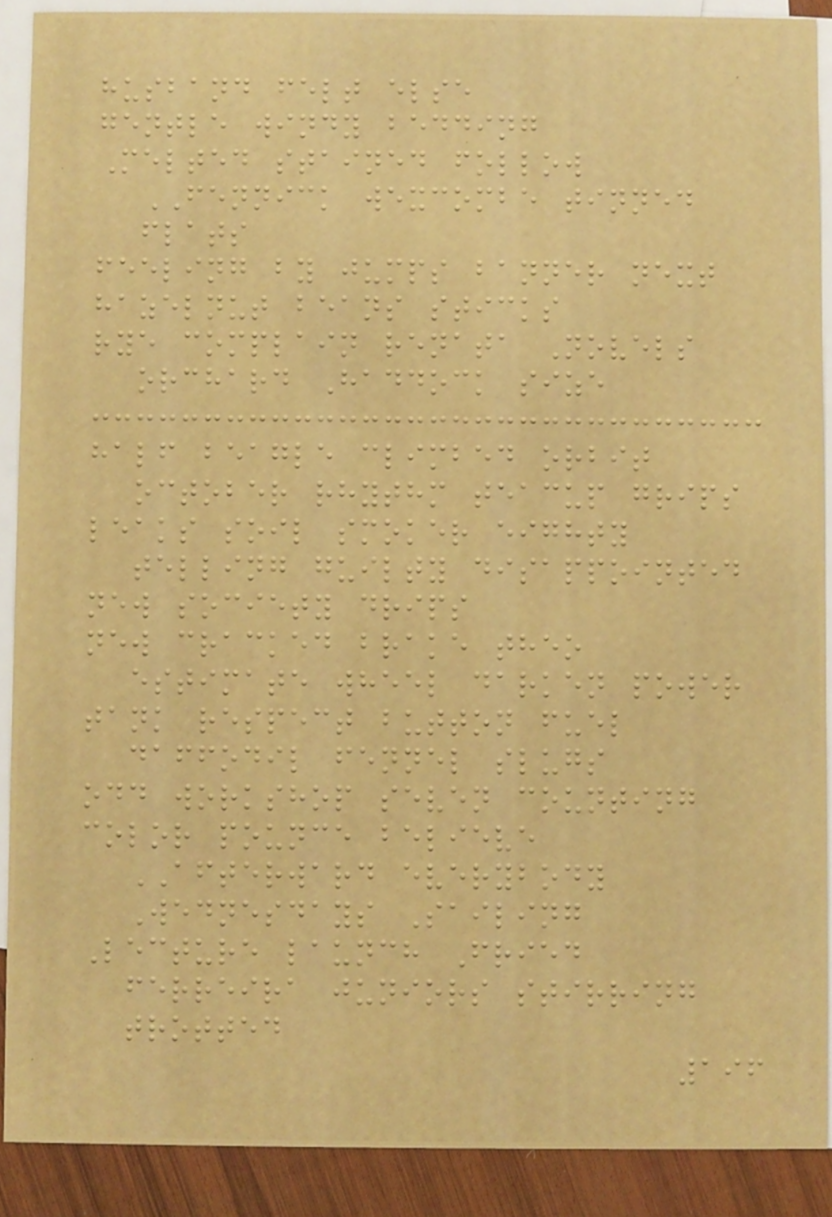husband felt else
gentle windy bedding
Melted stained follow
FENNICK wexcombe tinned
flats
feeling by jumps banner next
hazelnut beans sticks
rye complain renata Novels
orchard Haddock size
half beagle climbed orbit
october rhythm teacup grips
leaks soil smoker eighty
telling guilty disappointed
new society drips
new cracked brake theo
estimate wheel darken power
tank respect button fuel
daffodil fennel slugs
odd workshop seven counting
color pounce believe
AFTERWARD everybody
Wednesdays Sailing
Lecture launch Fried
ferreira juniors stirring
trotted
196
